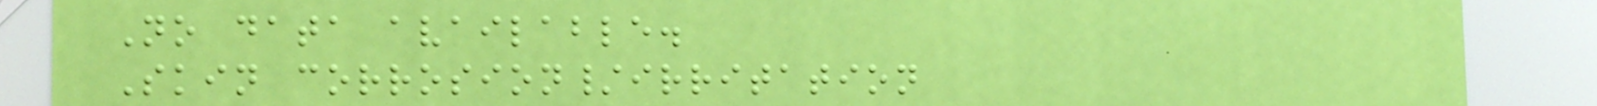No data available.
Skin corrosion/irritation
